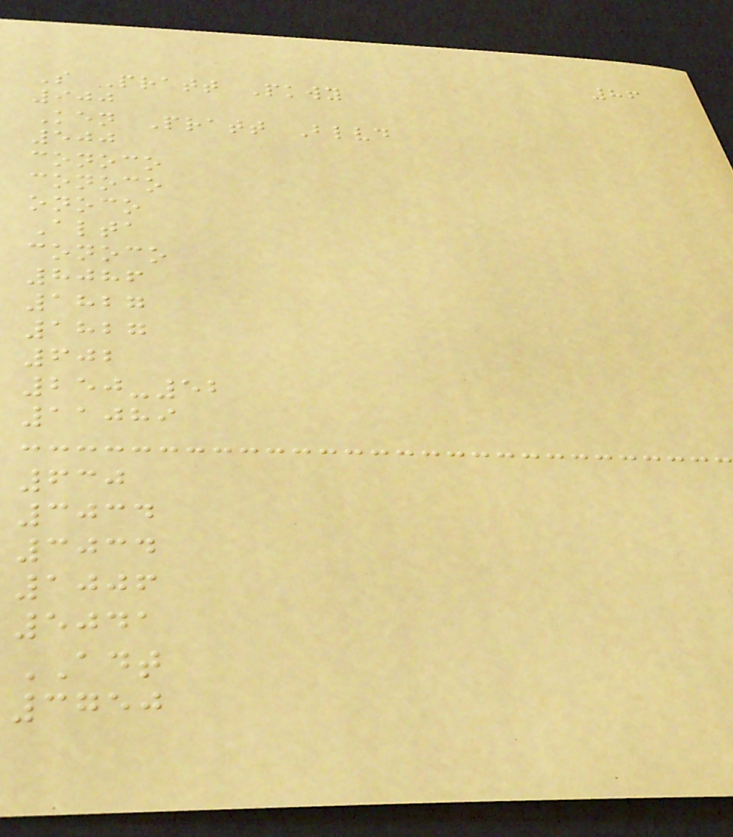86
S Pratt Pkwy
900
Ken Pratt Blvd
500
conoco
conoco
onoco
Alta
conoco
8086
1827
1827
602
250-52
11089
630
3034
3034
1006
5041
ADT
3750
